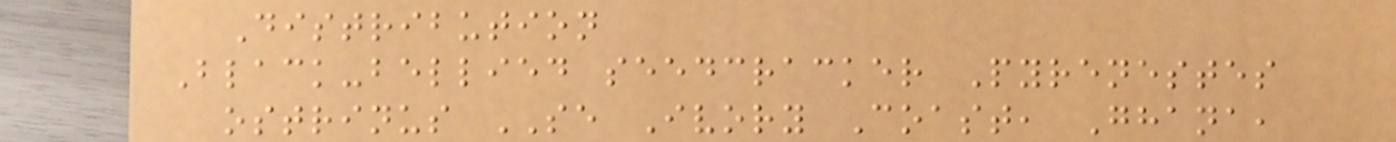Distribution
Black-bellied seedcracker Pyrenestes
ostrinus SE Ivory Coast, Ghana,
